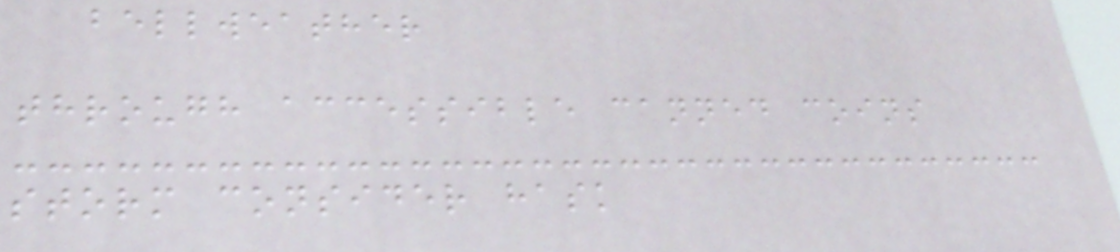bellweather
through accessible canned coins
storm consider hask
